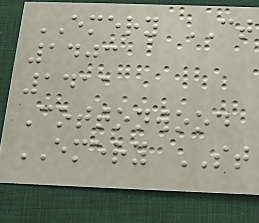EMERY CT
1403
1411
Cottonwood
EMERY ST
